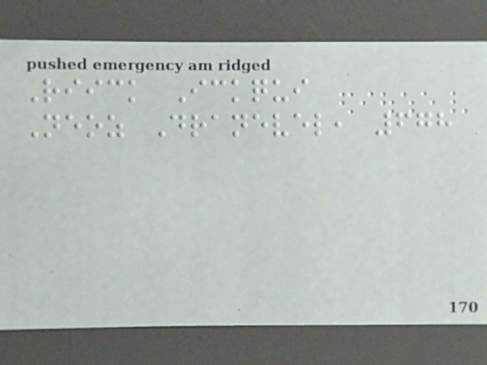Riick Ickqui
Neoz Dranevel, 678
